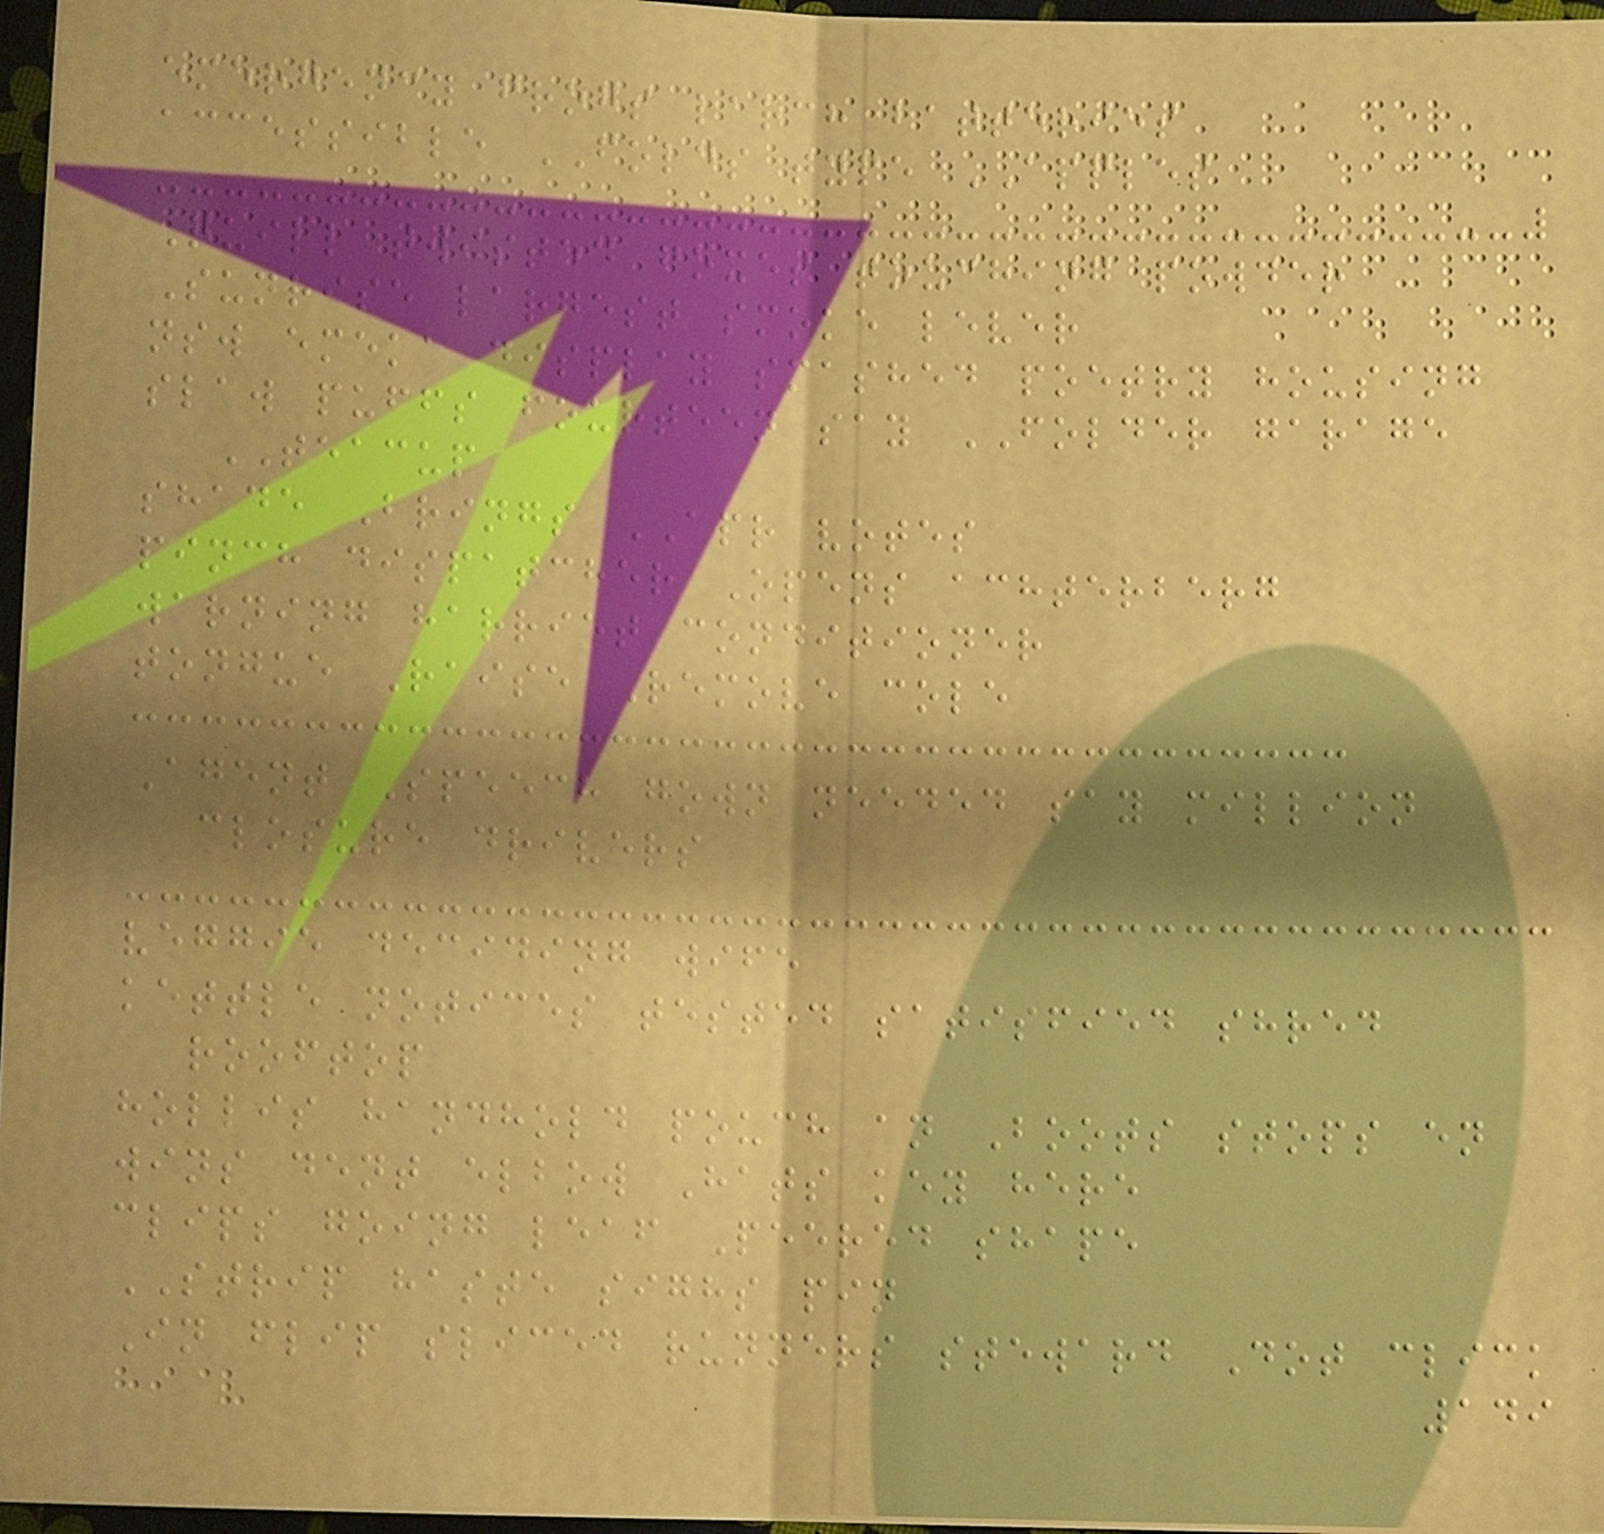emergency frogs larch batteries
accessible FOLDS type APPLES
Quill twisted foxes touching powder
Sunrise largest smoke lever
nsw emeka display smashed poetry housing
slaw puffs fourteen say FOLDER garage
TEACUP
shade Brings APR votes
pinch dispatcher Opens achterberg
warning harriet conditioner
tongue Raise Remove cole
Agent Speech gown needed say million
closure drivers
veggie deciding wife
kettle notices tested satisfied shred
rooftop
hollis handhold pouch an Boots stops en
wins dent elbow Hats key here
clips going leaf Peered shape
STRIP haste sighs pin
In flip sliced runners steward Dot click
149
